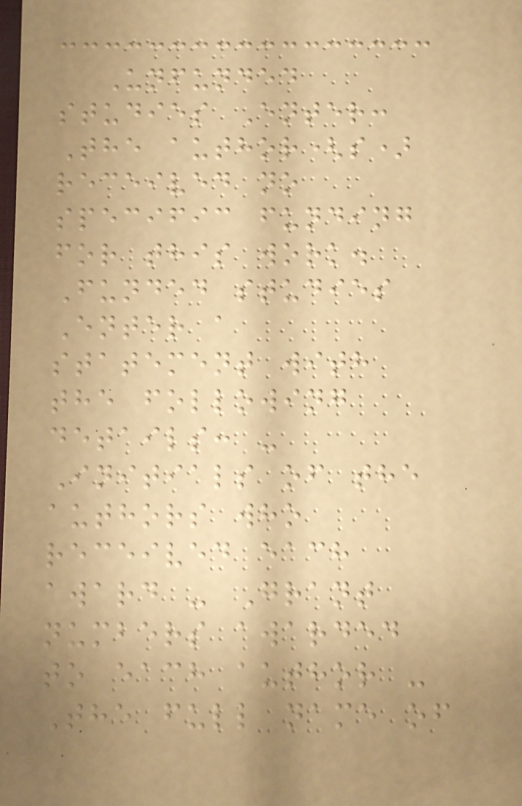Unfunded
studies Enter:
The author(s)
received no
specific funding
for this work.
Funded studies
Enter a
statement with
the following
details: -
Initials of the
authors who
received each
award - Grant
numbers awarded
to each author -
The full name of
